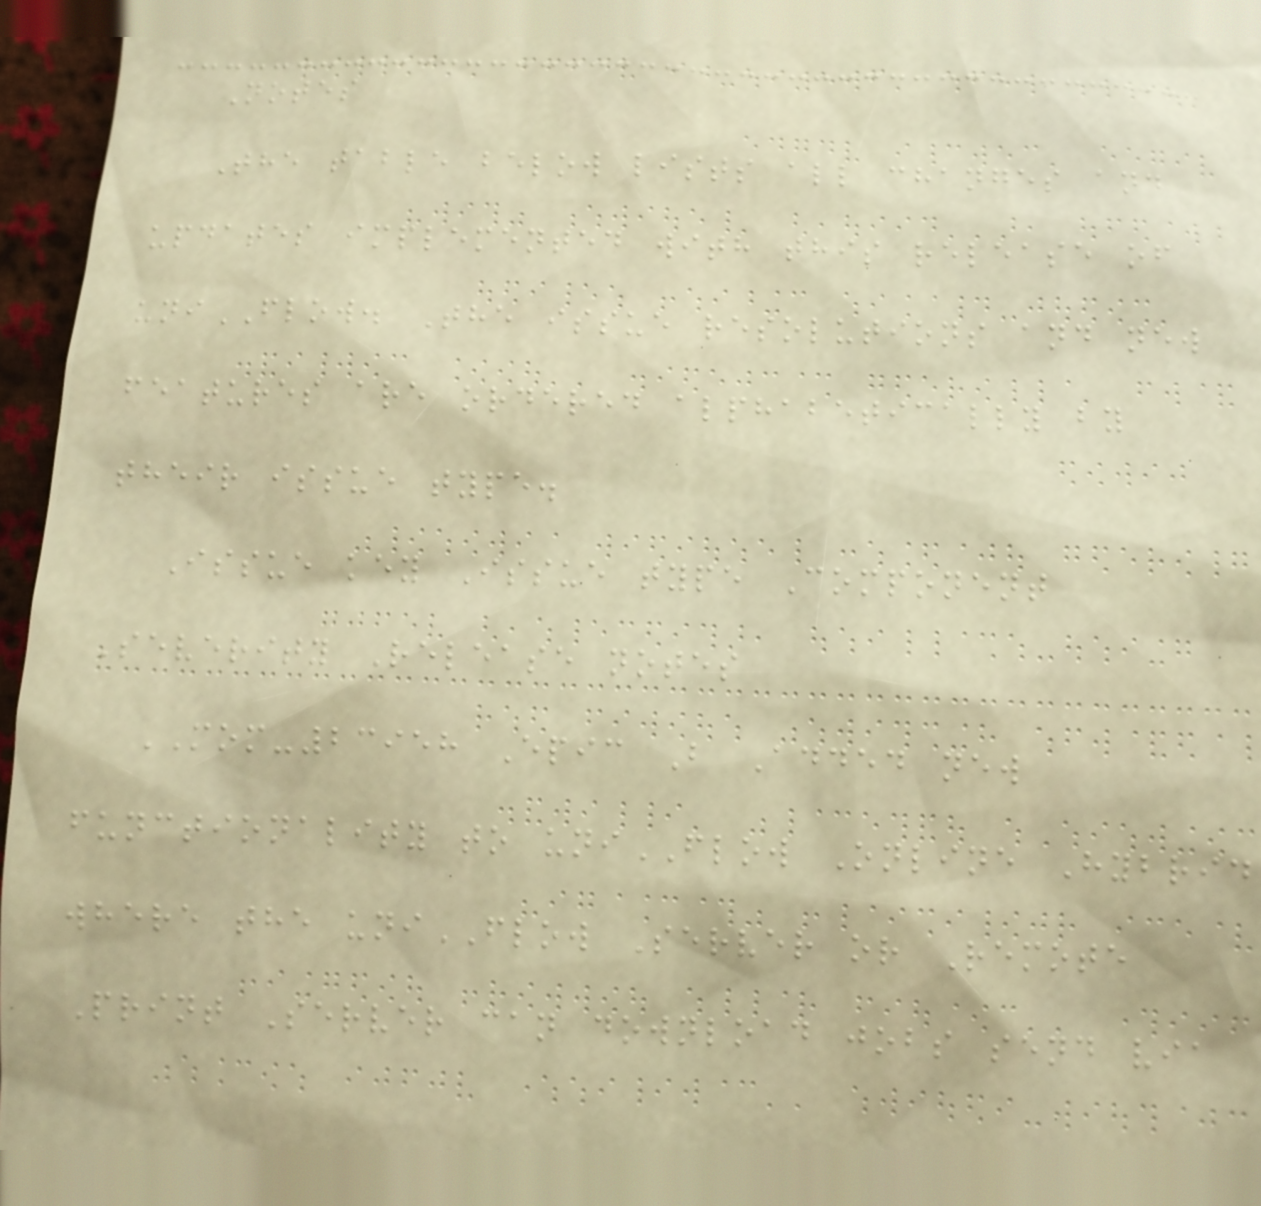Notes
The table below lists all changes and
updates implemented with this release of
uniFLOW. The issue resolutions and new
features are ordered alphabetically by
their issue type.
Issue key Issue type Component
Severity Release notes
MOM-23958 Epic B Added new
functionality to uniFLOW Online Hybrid
where the uniFLOW Server or Remote
Print Server can download jobs send via
